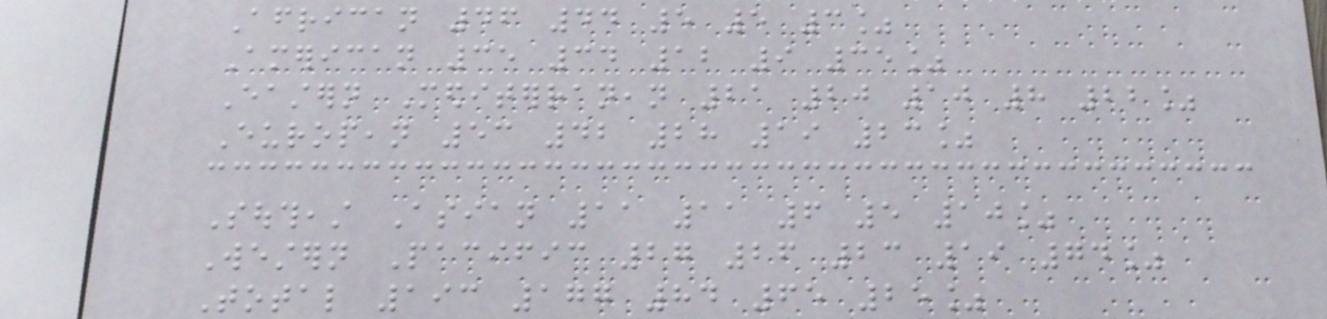African 46 44 5 5 3%
American 35 34 12 9 35%
Eastern Mediterranean 21 20 10 8 22%
European 53 42 28 19 23%
Southeast Asian 11 11 6 5 10%
Western Pacific 27 26 23 19 74%
Total 193 177 84 65 25%
